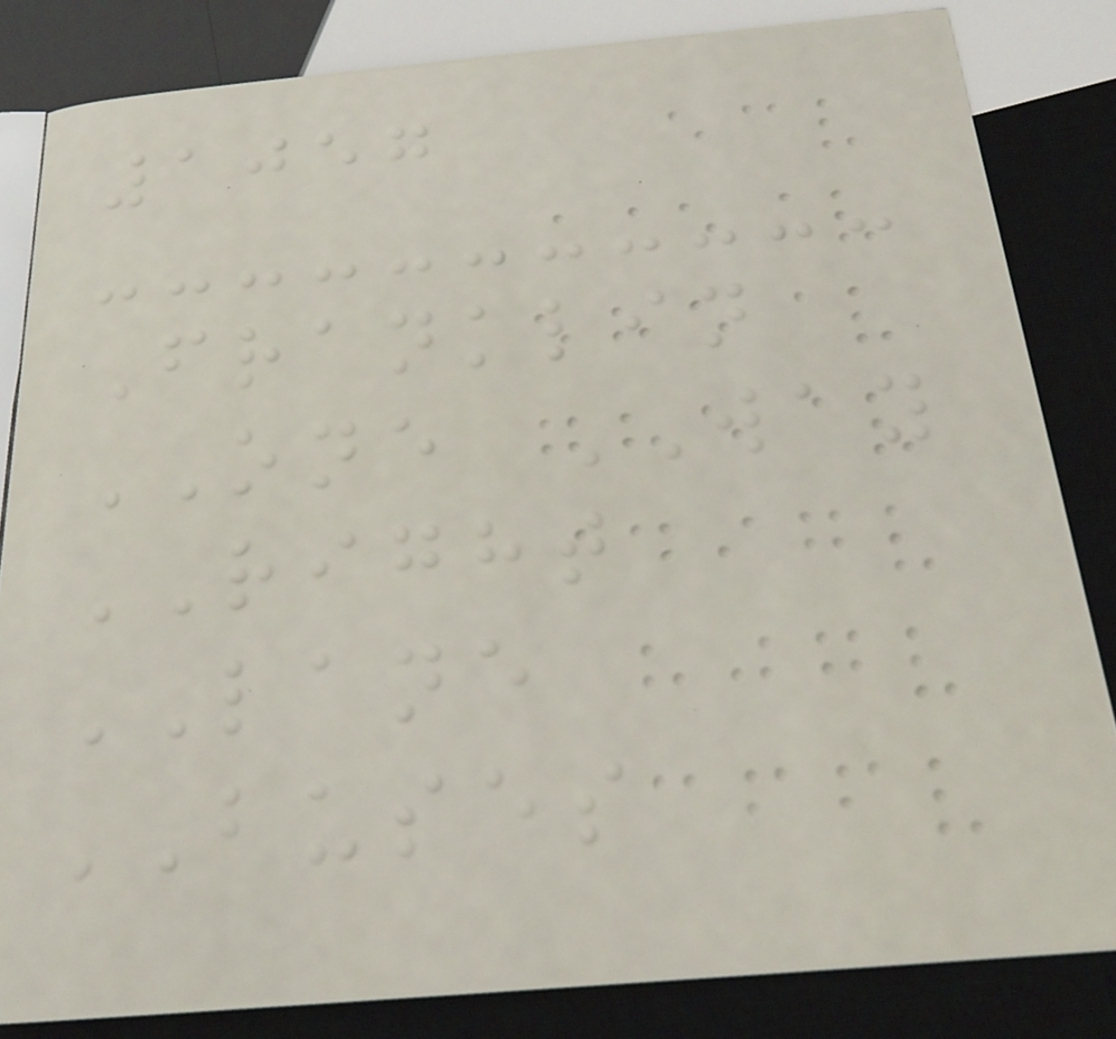1057
Franklin
ONE WAY
RIGHT
LANE
BUSES
